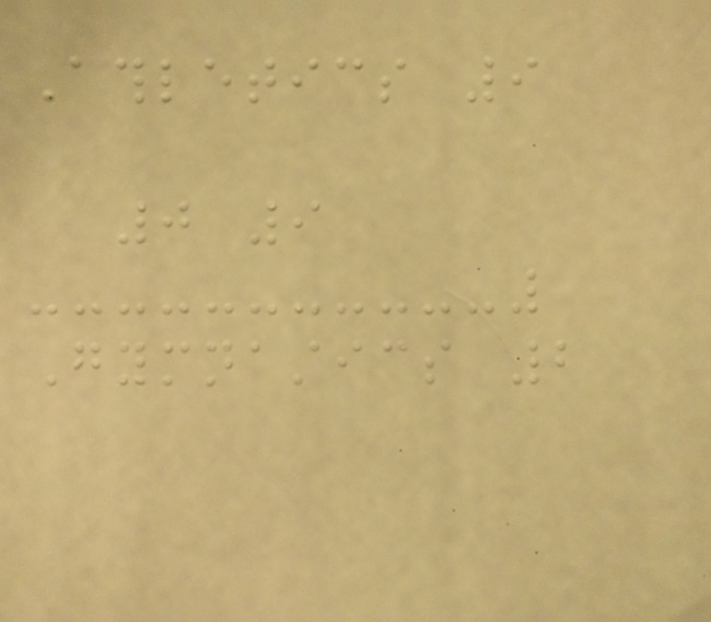Athletics 9
0 9
Gymnastics 2
